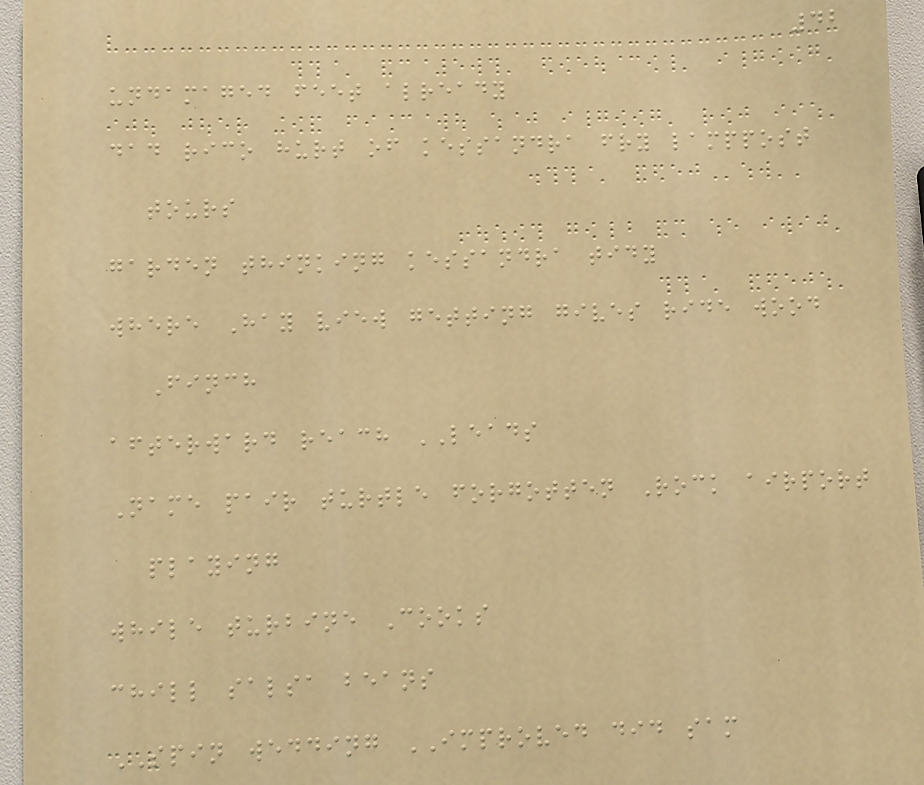42
undamaged feet already
dad rico hurt of kessandra fry lamppost
tours
garden thinking kessandra tidy
where Hay view getting gives ride wood
Finch
afterward reach LEADS
Name pair turtle forgotten Rock airport
playing
while turbine Cooks
chill salsa beans
SPIN wedding IMPROVED did sam
